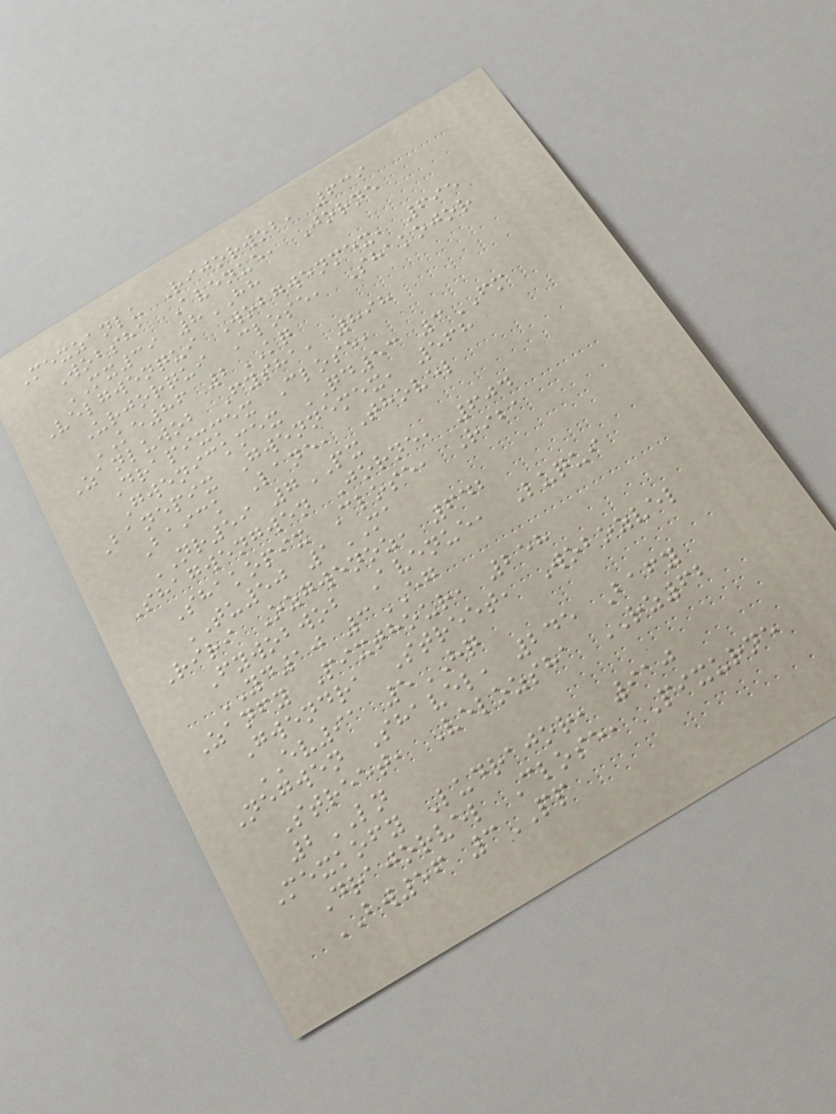Mexzanlu Rijorwob, 639
Wobsha Avenue, Jorne
MX39 8HH
Velgwenqui Wobgwenmex, 695
Urjorqui Close, Shakojor
KE86 2KQ
Zanluwob Fysha, 898
Drapixmex Close,
Gwenickmex QD53 3FM
Banepix Gwennemex, 568
Baick Lane, Thovel
NR59 7PX
Shagwengwen Jorne, 604
Shakopix Close, Riba
TU50 1MA
Riri Ozgwenoz, 642
Fywobwob Avenue, Luqui
YD10 3EG
Zanfy Pixthour, 258
Gwendra Street, Wobozvel
EV91 5HQ
Negwen Shavel, 245 Bafy
Street, Velozsha RZ62
2LN
Mexkofy Ludrajor, 910
Drajorvel Close, Pixurne
BW56 3PP
